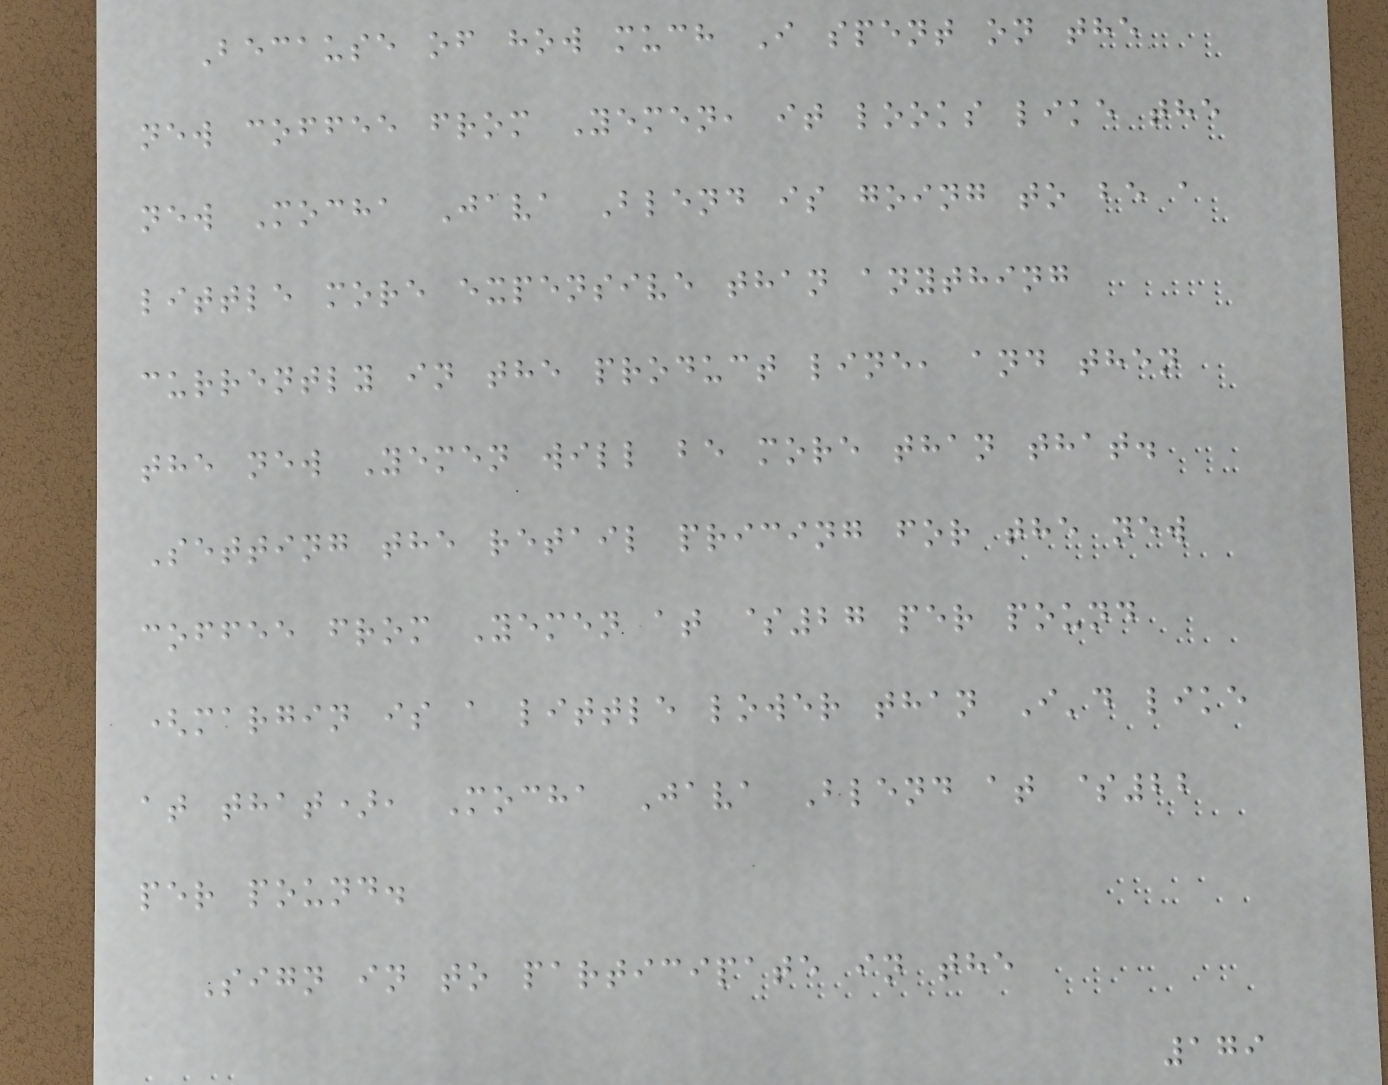Because of how much I spent on the
new coffee from Yemen, it looks like the
new Mocha Java Blend is going to be a
little more expensive than anything
currently in the product line, and then
the new Yemen will be more than that.
Setting the retail pricing for the new
coffee from Yemen at $27 per pound
(margin is a little lower than I'd like
at that), Mocha Java Blend at $22
per pound.
Sign in to participate in the
179
